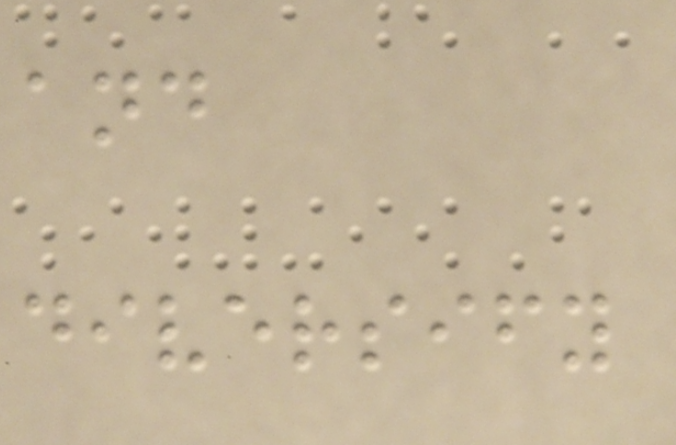and
diversify
